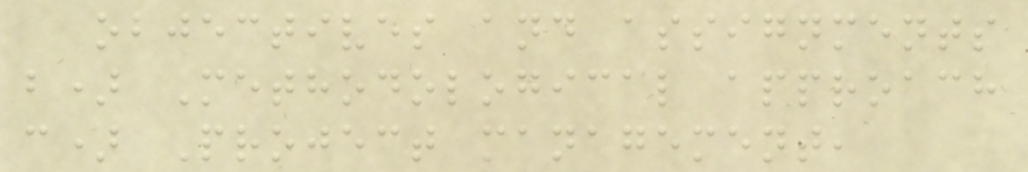objectives and assignments
b) Methodological approach
c) Project management,
